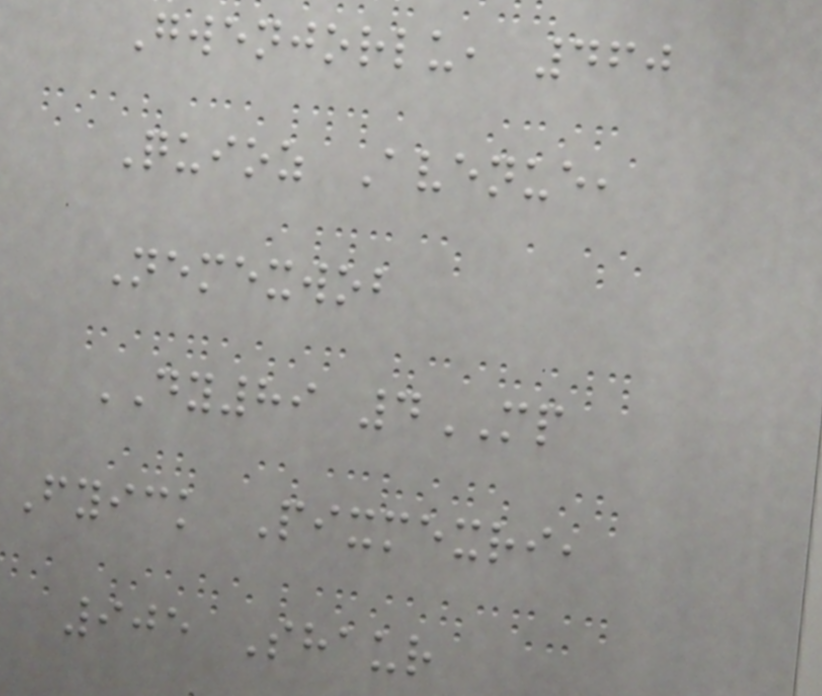Gwenjorlu, 460
Quioz Avenue,
Nemexwob
DY89 4MP
Fyick Pixmexri,
905 Shaur
